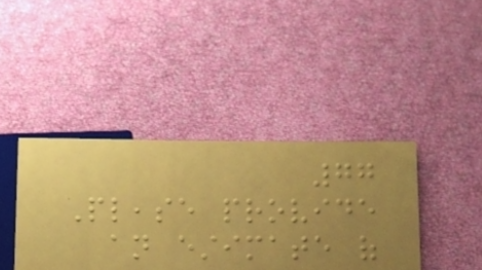77
Please provide
an estimate of
